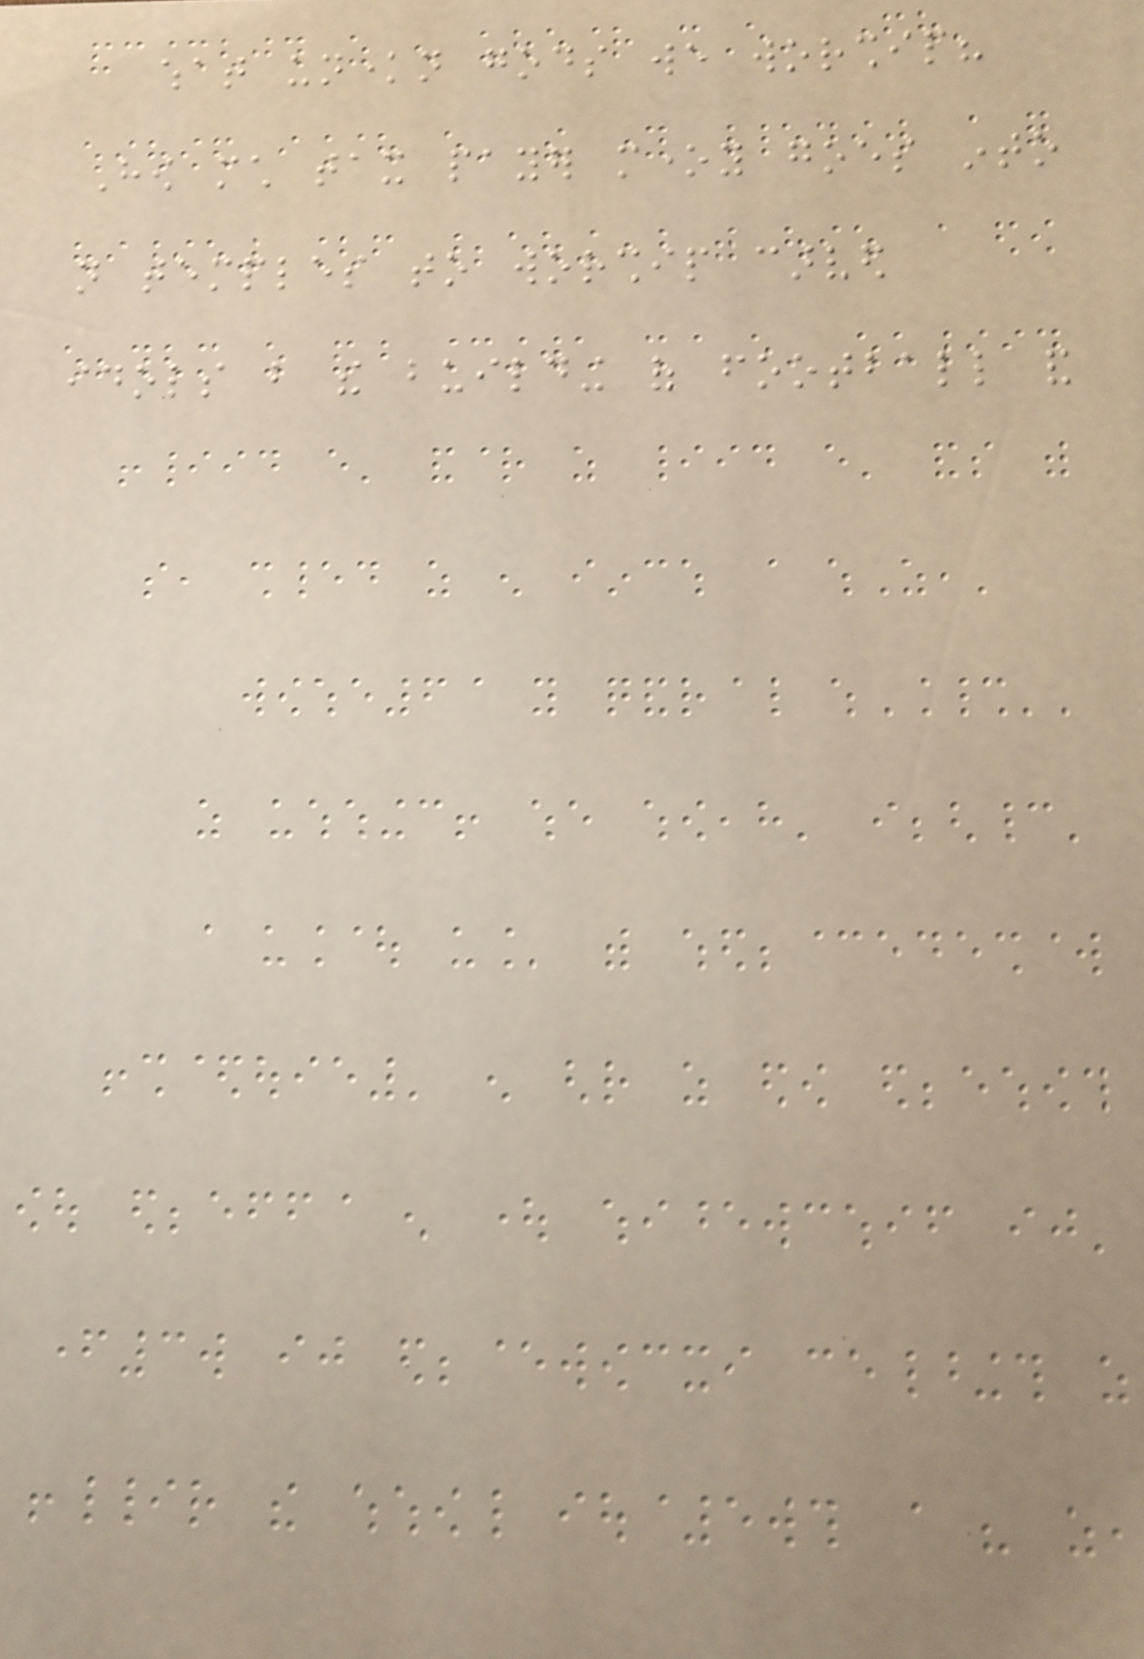what unknown gods we worship?
How much tax payer money goes into
not temples to worship carved
idols but the building of football and
